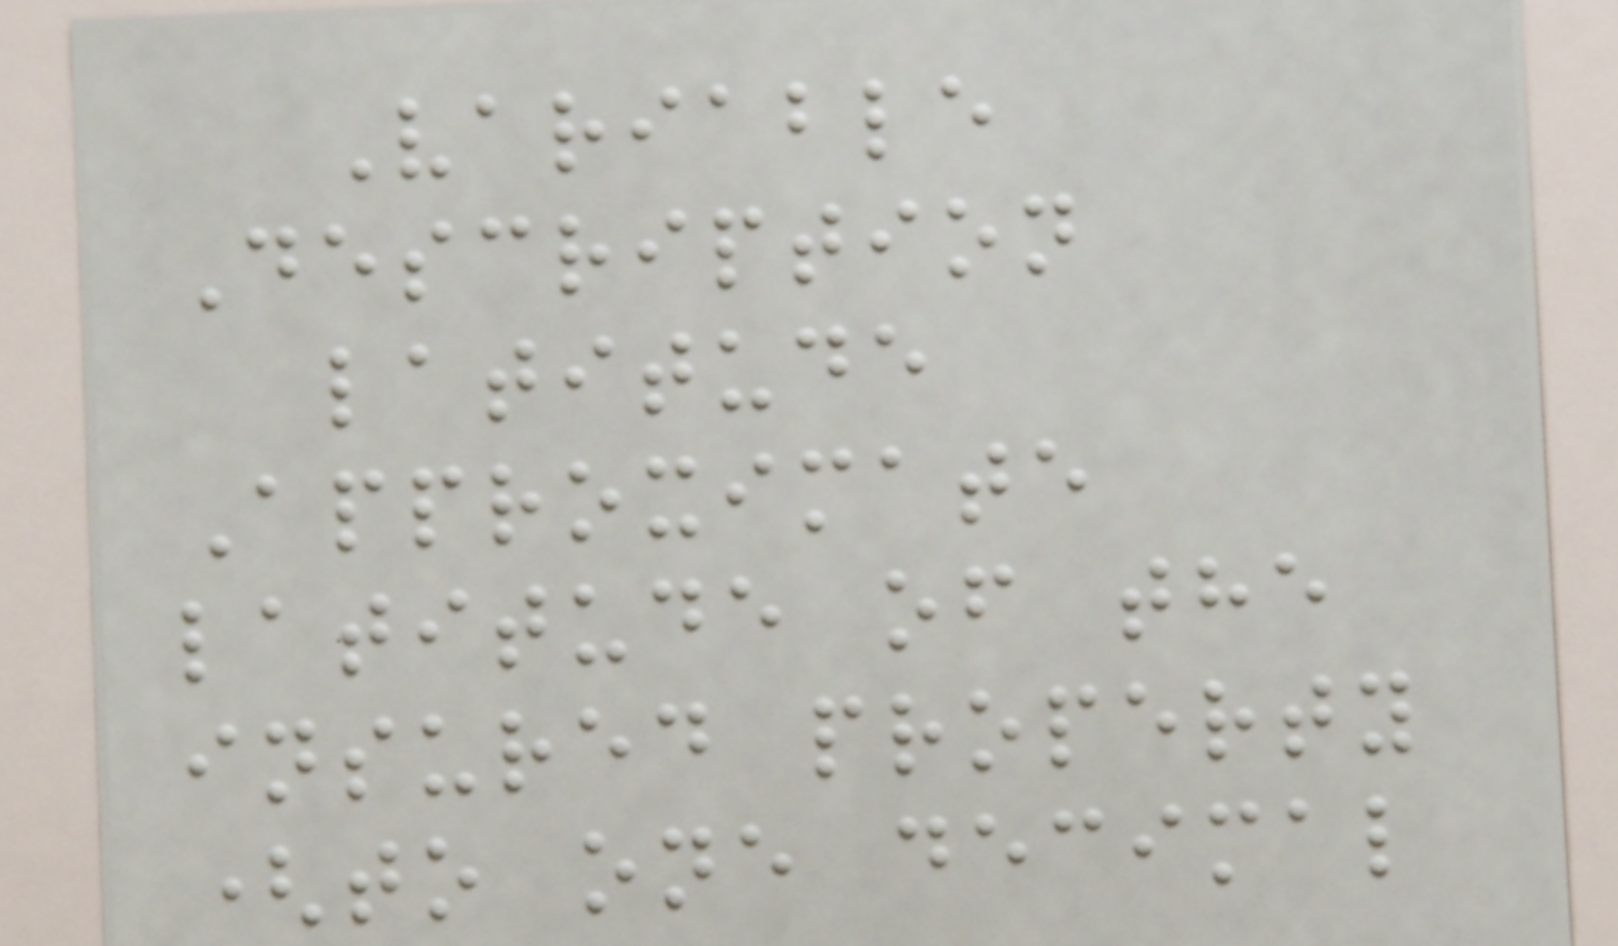Variable
Description
latitude
Approximate
latitude of the
insured property
(to one decimal
